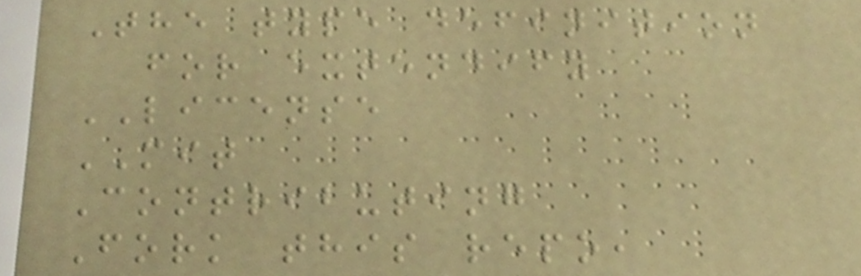The type definition
for extendify
LICENSE
MIT
Contributing
Fork this repo,
